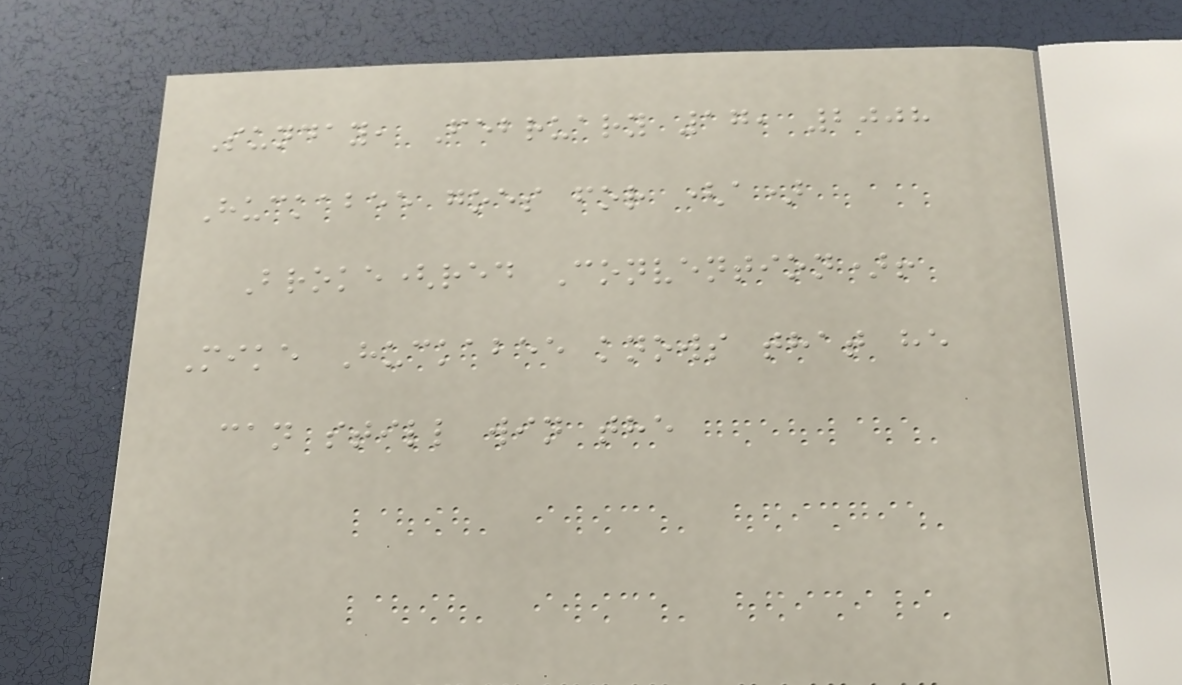Sunday, February 17, 2008
Huckabee goes for (a)
Broke(red Convention)!
Mike Huckabee knows that he
can still win the
